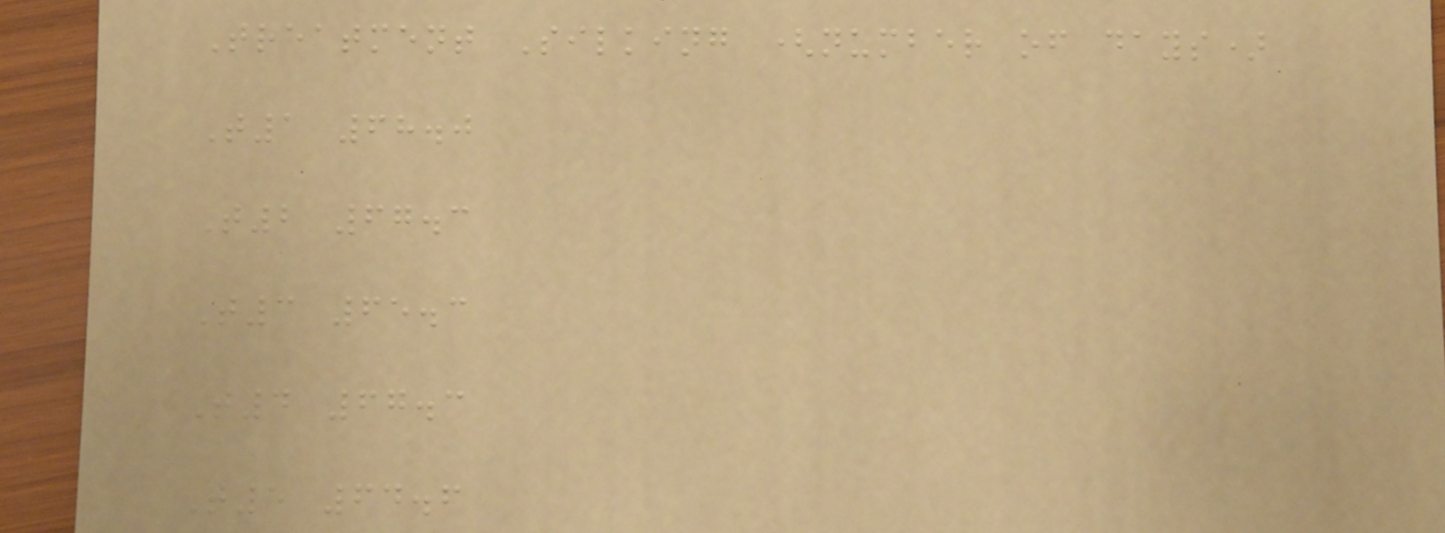Treatment Silking (number of days)
T1 68.0
T2 67.3
T3 65.3
T4 67.3
T5 64.6
